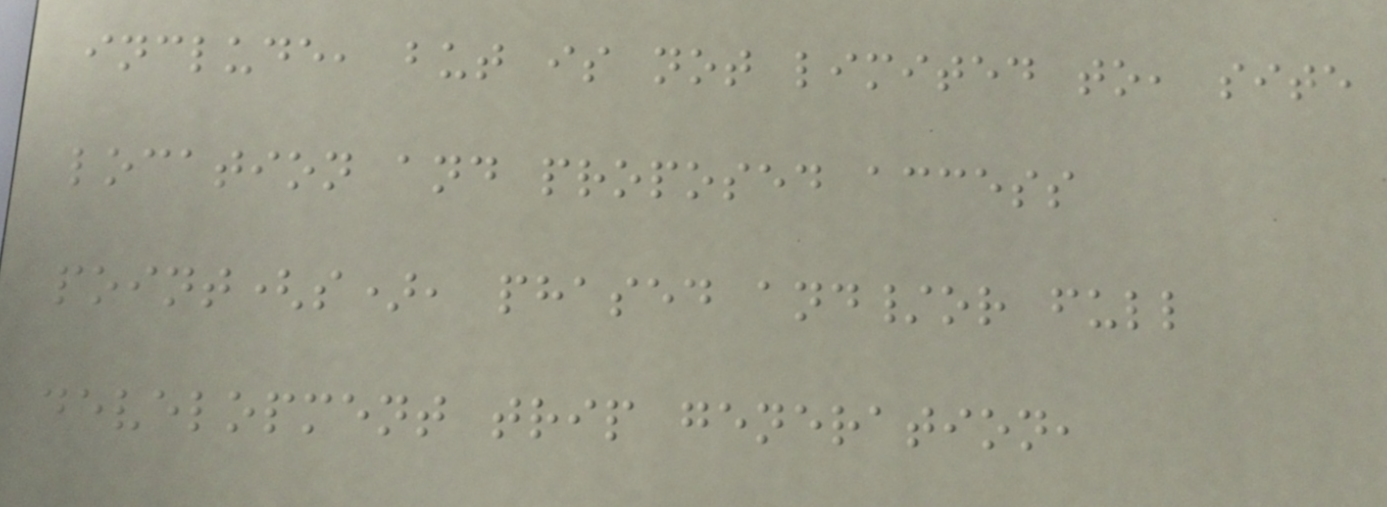include, but is not limited to, site
location and proposed access
point(s), phased and/or full
development trip generation,
